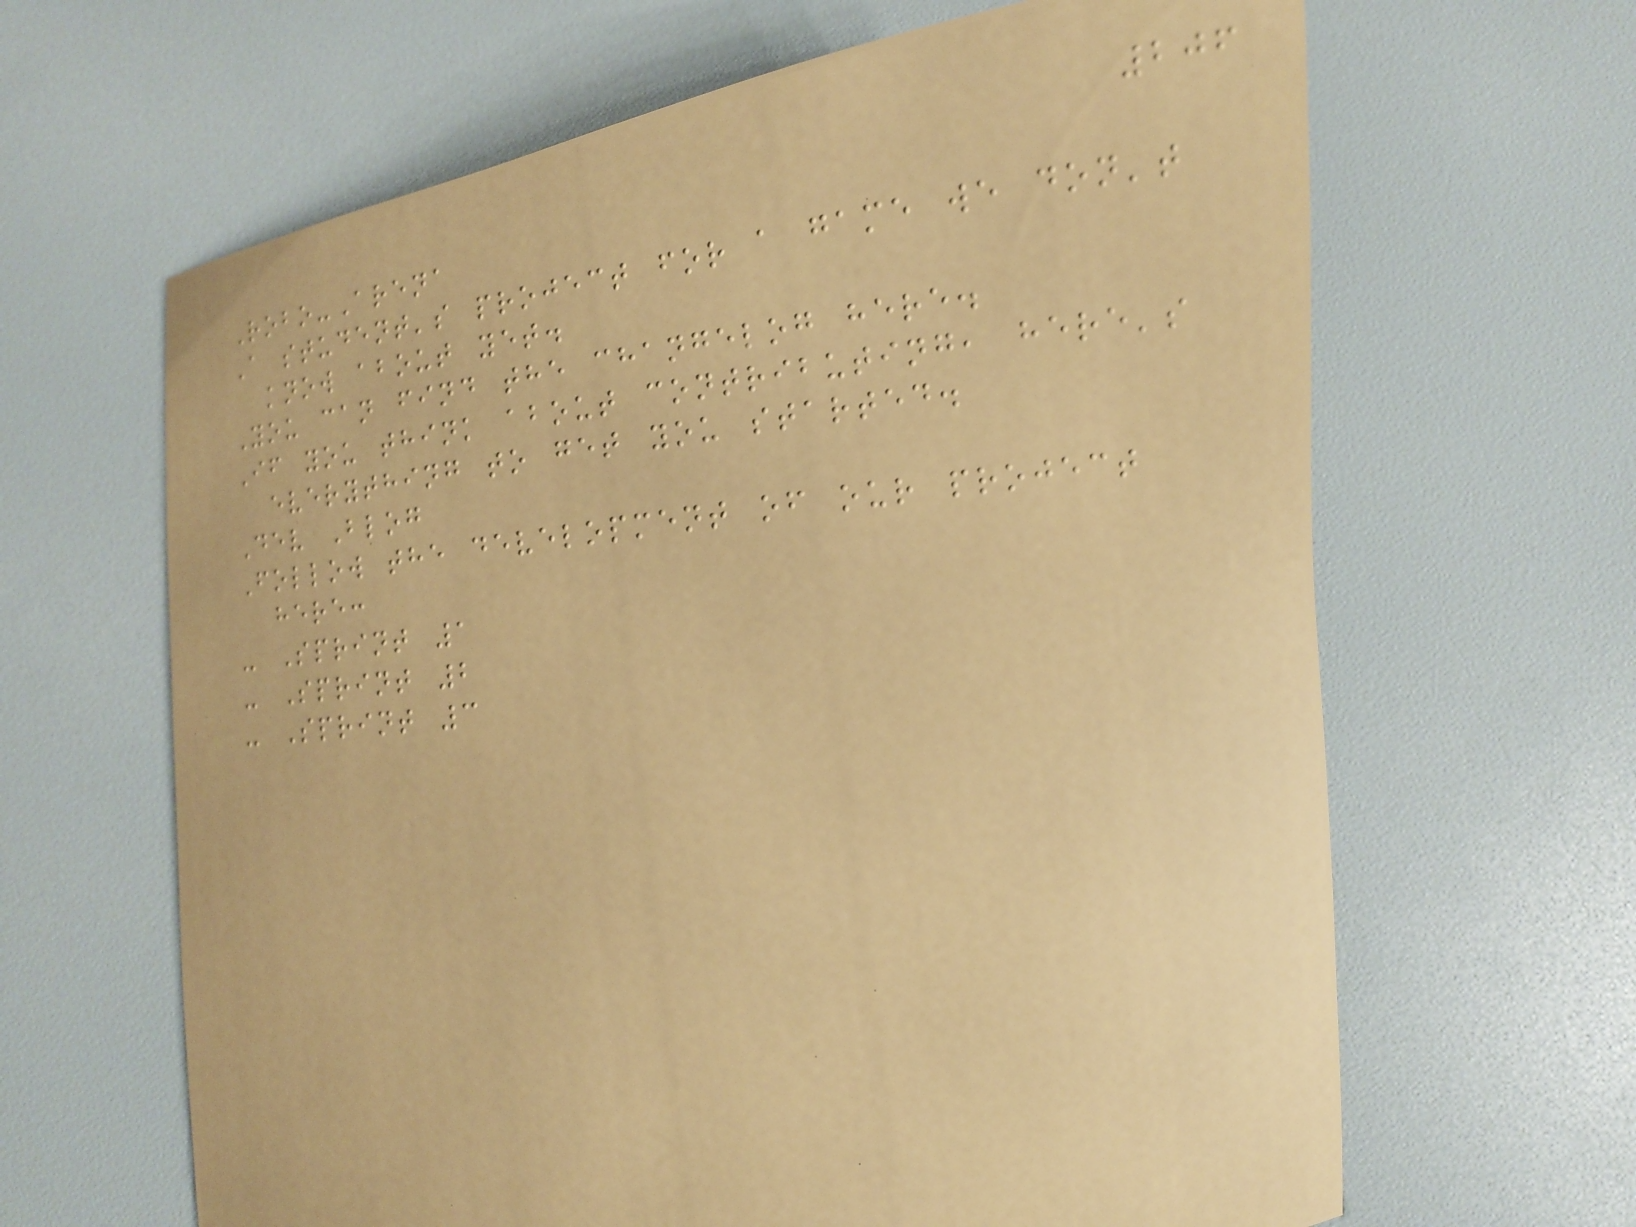206
Robo-Arena
A student's project for a game we don't
know about yet.
You can find the changelog here.
If you think about contributing, here's
everything to get you started.
Dev Blog
Follow the development of our project
here:
- Sprint 1
- Sprint 2
- Sprint 3
